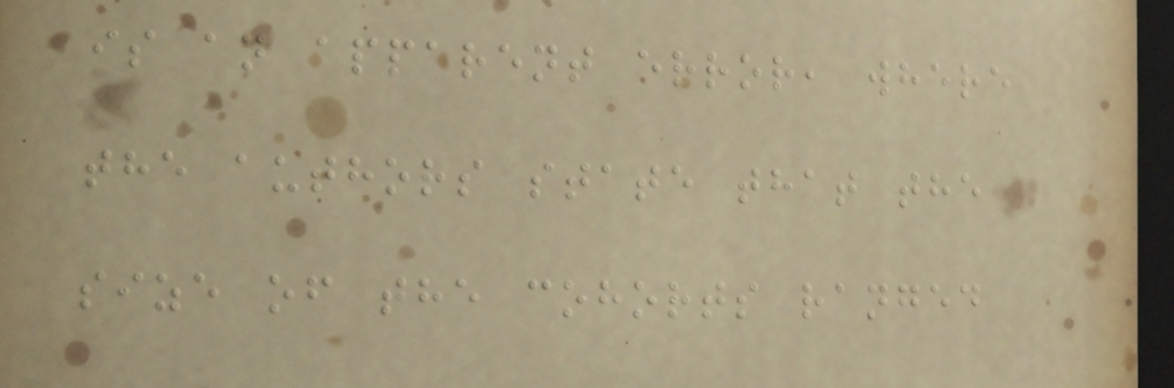is an apparent error, where
the authors state that the
size of the cohorts ranged
